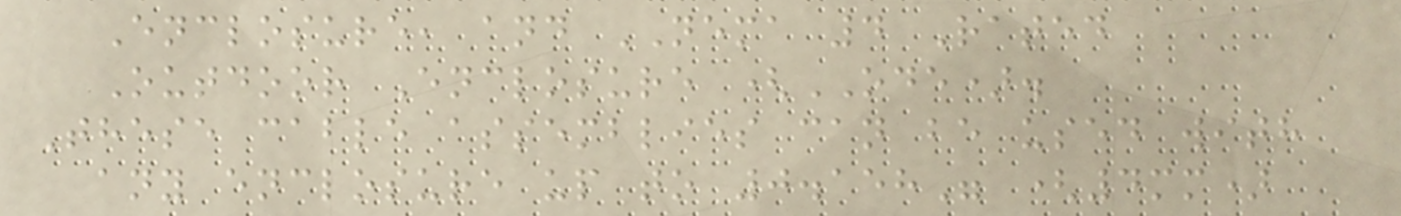Enclosure, and NEMA 4 Rated
Outdoor Enclosure (ODE).
These cable assemblies can be used with
any enclosure up to 0.158" (4mm)
